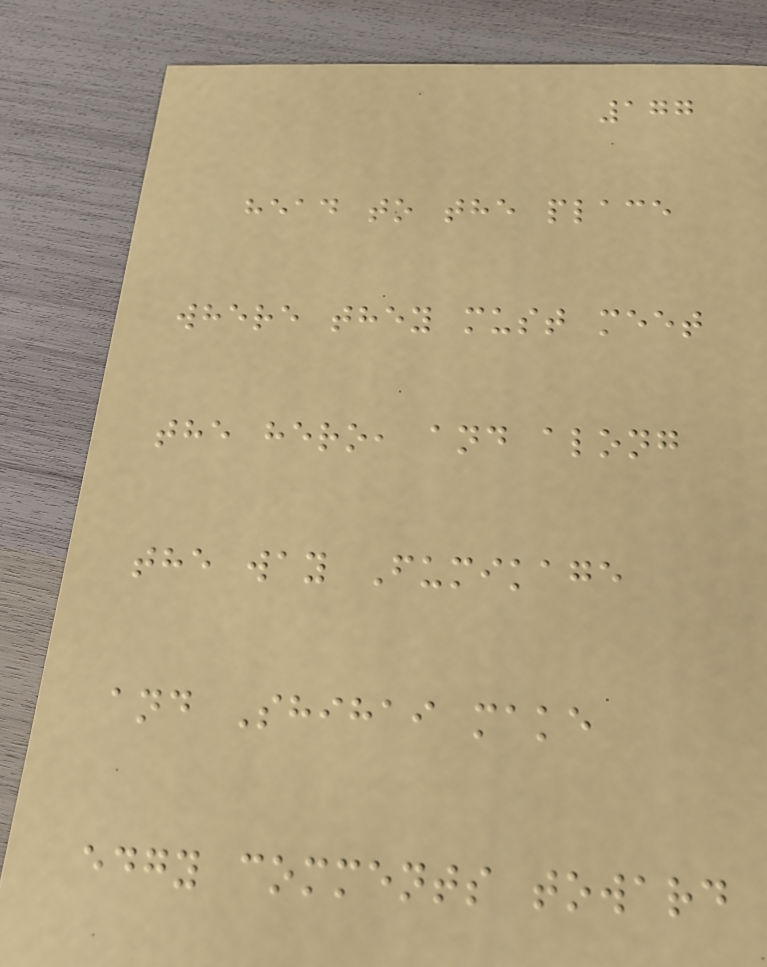177
head to the place
where they must meet
the hero, and along
the way Fumikage
and Shihai make
edgy comments toward
